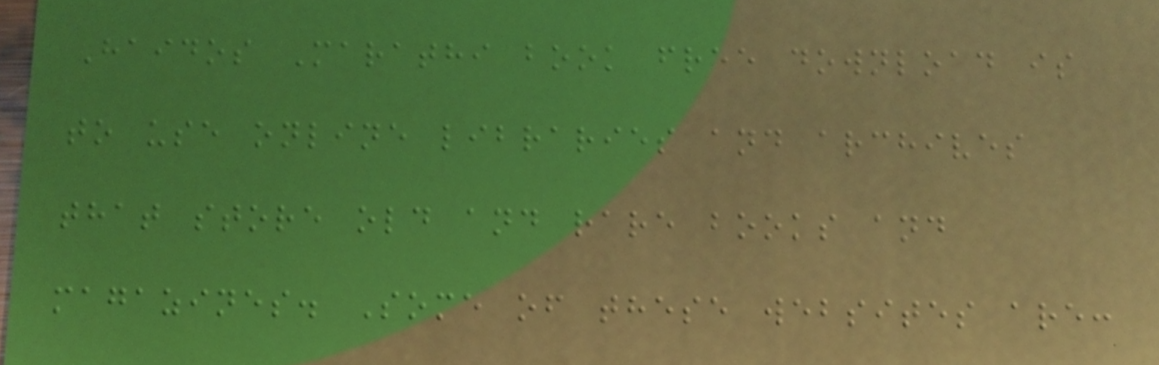Haidos Marathi book free download is
to use online libraries and archives
that store old and rare books and
magazines. Some of these websites are:
